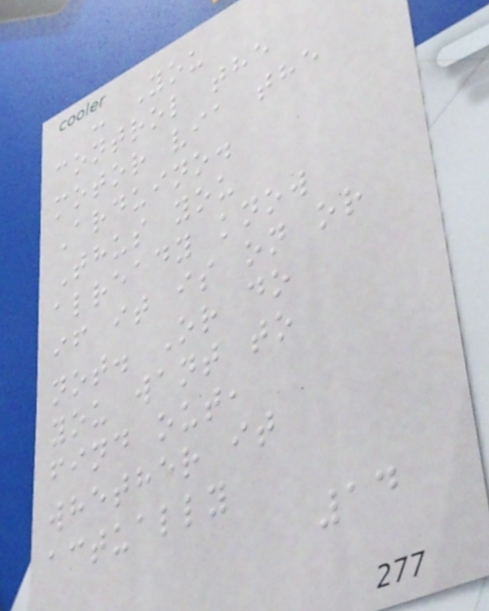- You
control the
motor via the
Arduino.
Thus you
already know
if it is on or
not. Or do
you want to
find out,
whether it
actually
14
